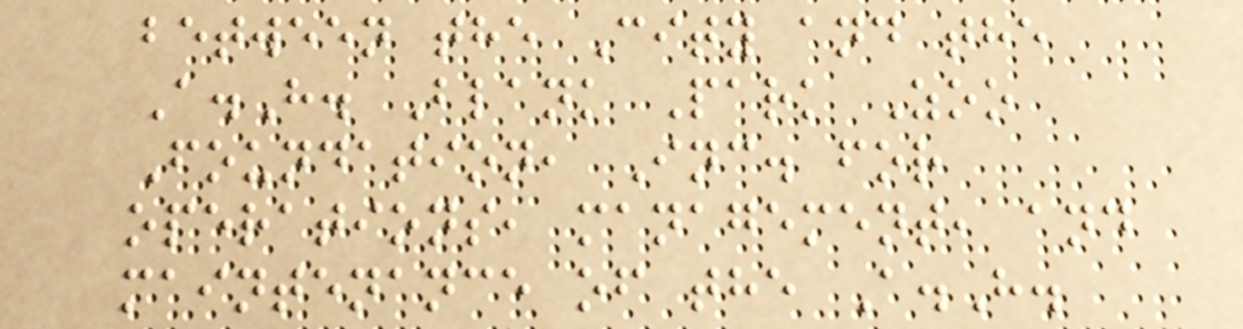between the City and the
A.H. Blank Park Zoo
Foundation, Inc. for
operations, management, and
maintenance of the A.H.
